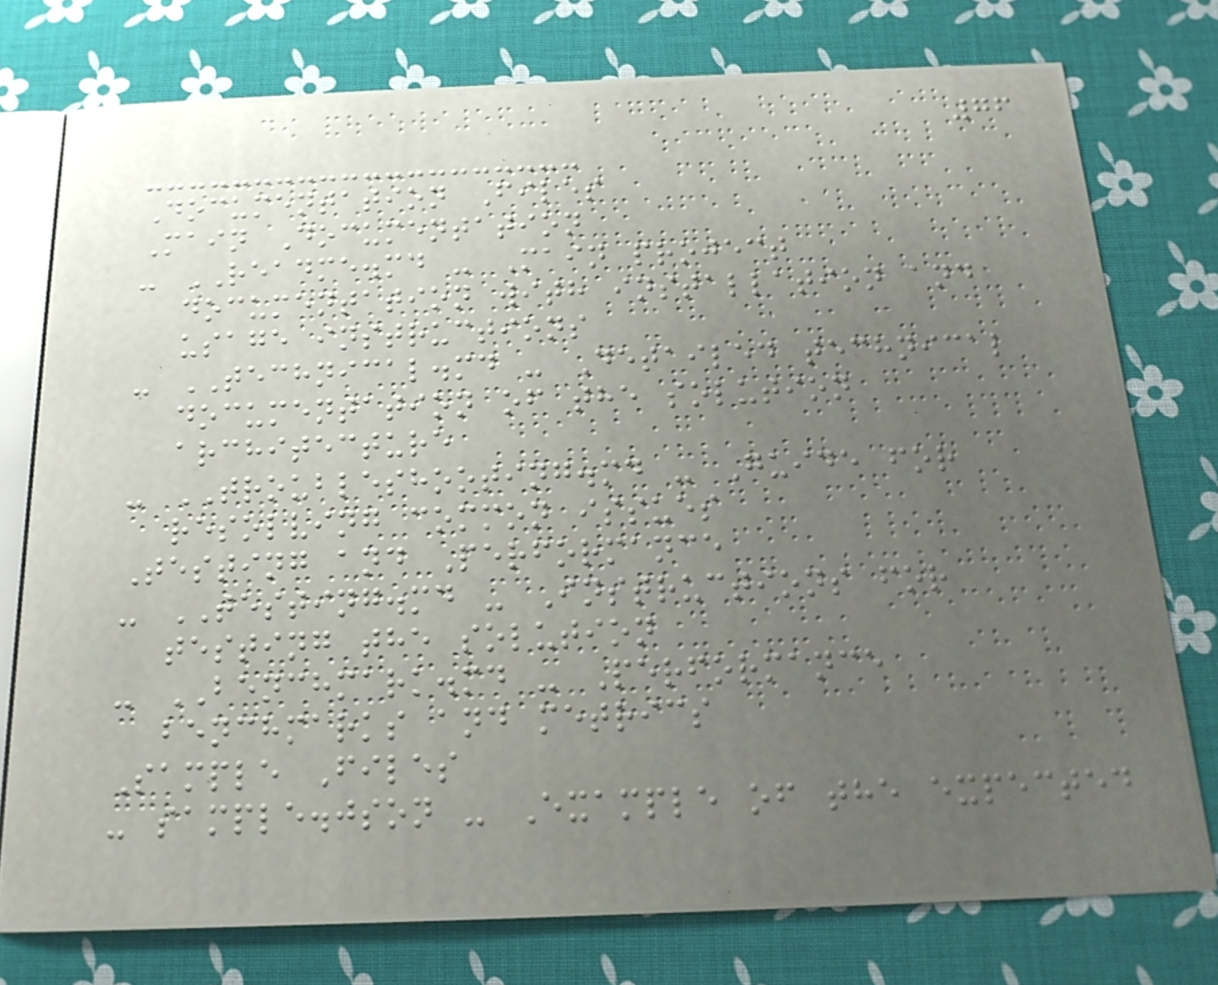76
Documentation Files
Main Documentation
- README.md - Main project
documentation with installation and
usage instructions
- TECHNICAL.md - Detailed technical
documentation of the solution
architecture
- TROUBLESHOOTING.md - Guide for
resolving common issues
Testing and Performance
- TESTING.md - Instructions for
testing the solution
- BENCHMARK.md - Performance
benchmarks and metrics
Sample Files
- sample.json - Example of the expected
